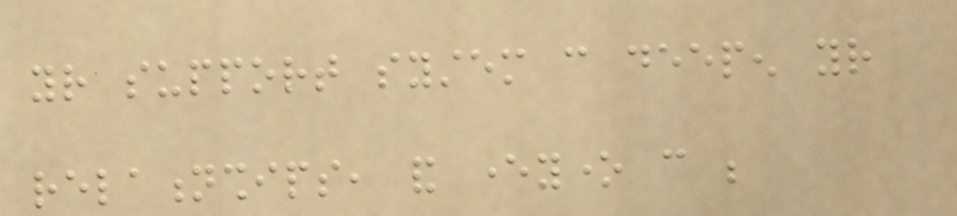your support system can deepen your
relationships, and everyone can be
